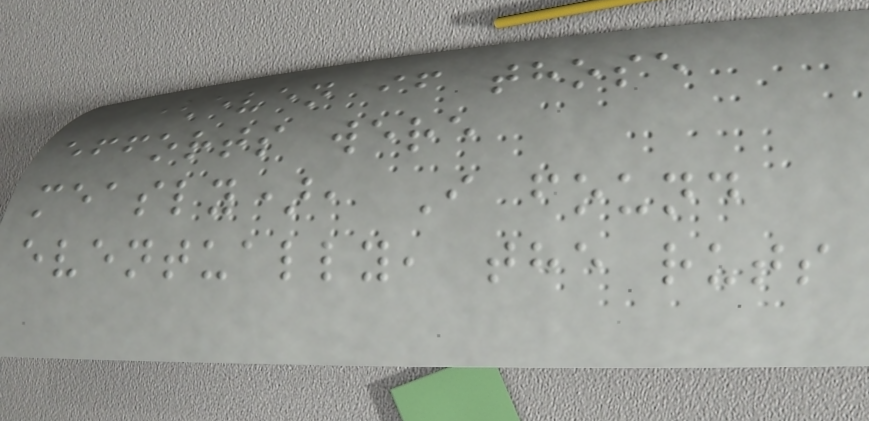(even if those
efforts were
measly), I found
eventually, the ruts
